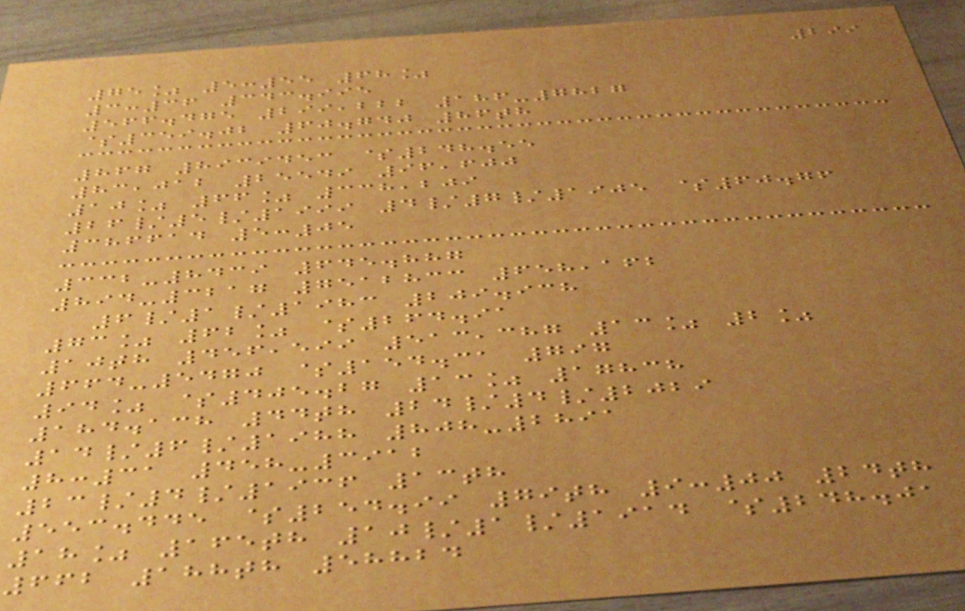299
75% 5:55 68%
3:36 343.995
566.475 299,222 186-7827
$359.02 60.740 86th
867 8939453 $248.55
83,012 25549 96,600
10% 66% 338,209
26/5/1999 4/7/1905 $60.76
386614 5:05
332-8439 645.887
894-3217 7512833 658,162
6/1/1983 209.938
73% 62% $264.91
10th 456,599 513,387 13% 2%
664-5470 $154.31 797
94% $405.27 13% 17838
184.138 44th 24/4/2029
14/6/1988 808-2891
8:31 458-3912
23/4/1936 13th
553.445 $254.99 79th 9:00 24th
18% 165th 10/1/1914 $248.01
662 188th 58824
